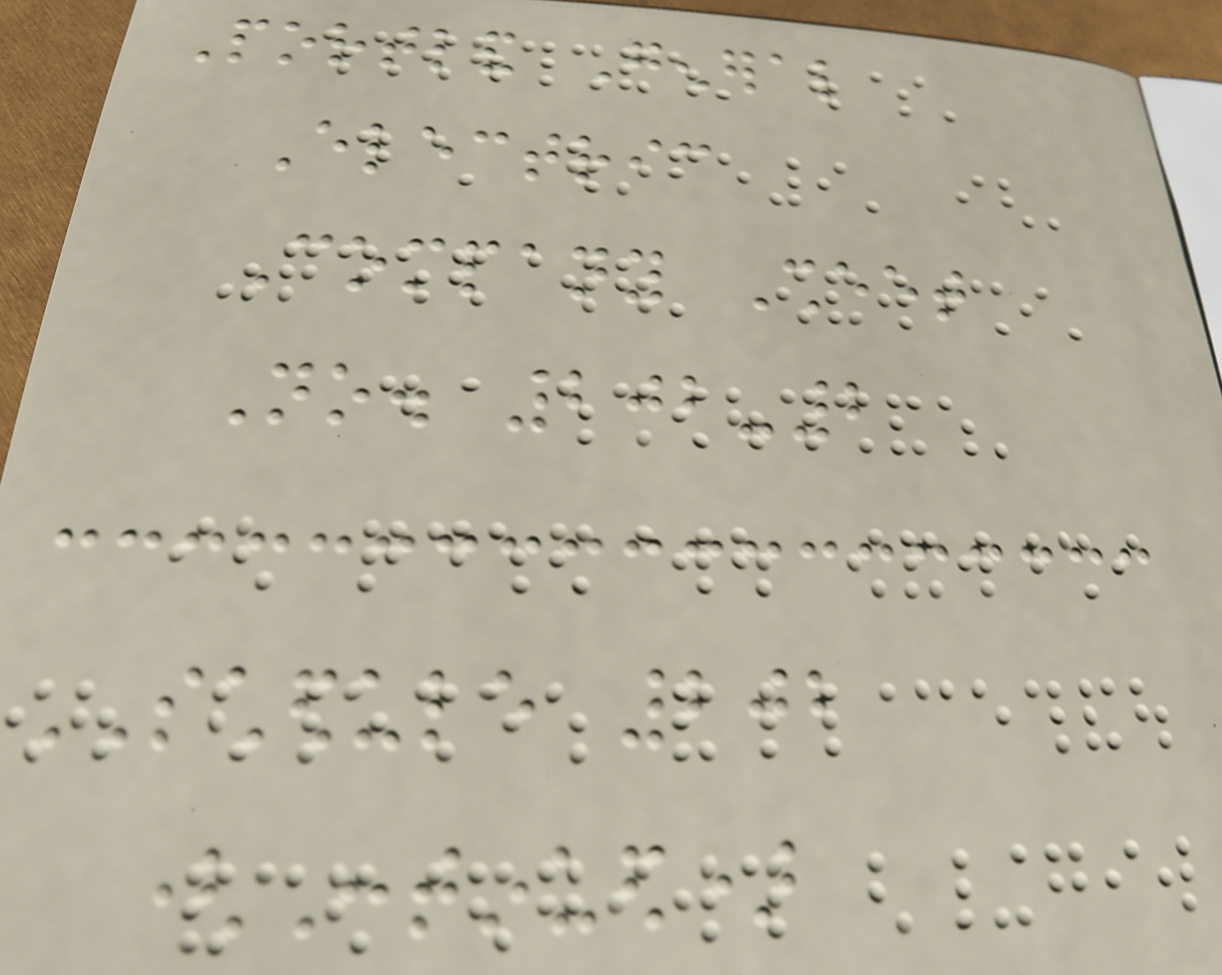Portland General
Electric
Company Sheet
No. 202-2
SCHEDULE 202
(Continued)
